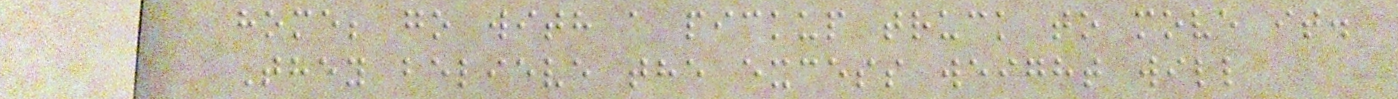home; go with a pickup truck to move it.
They believe the excess weight will
